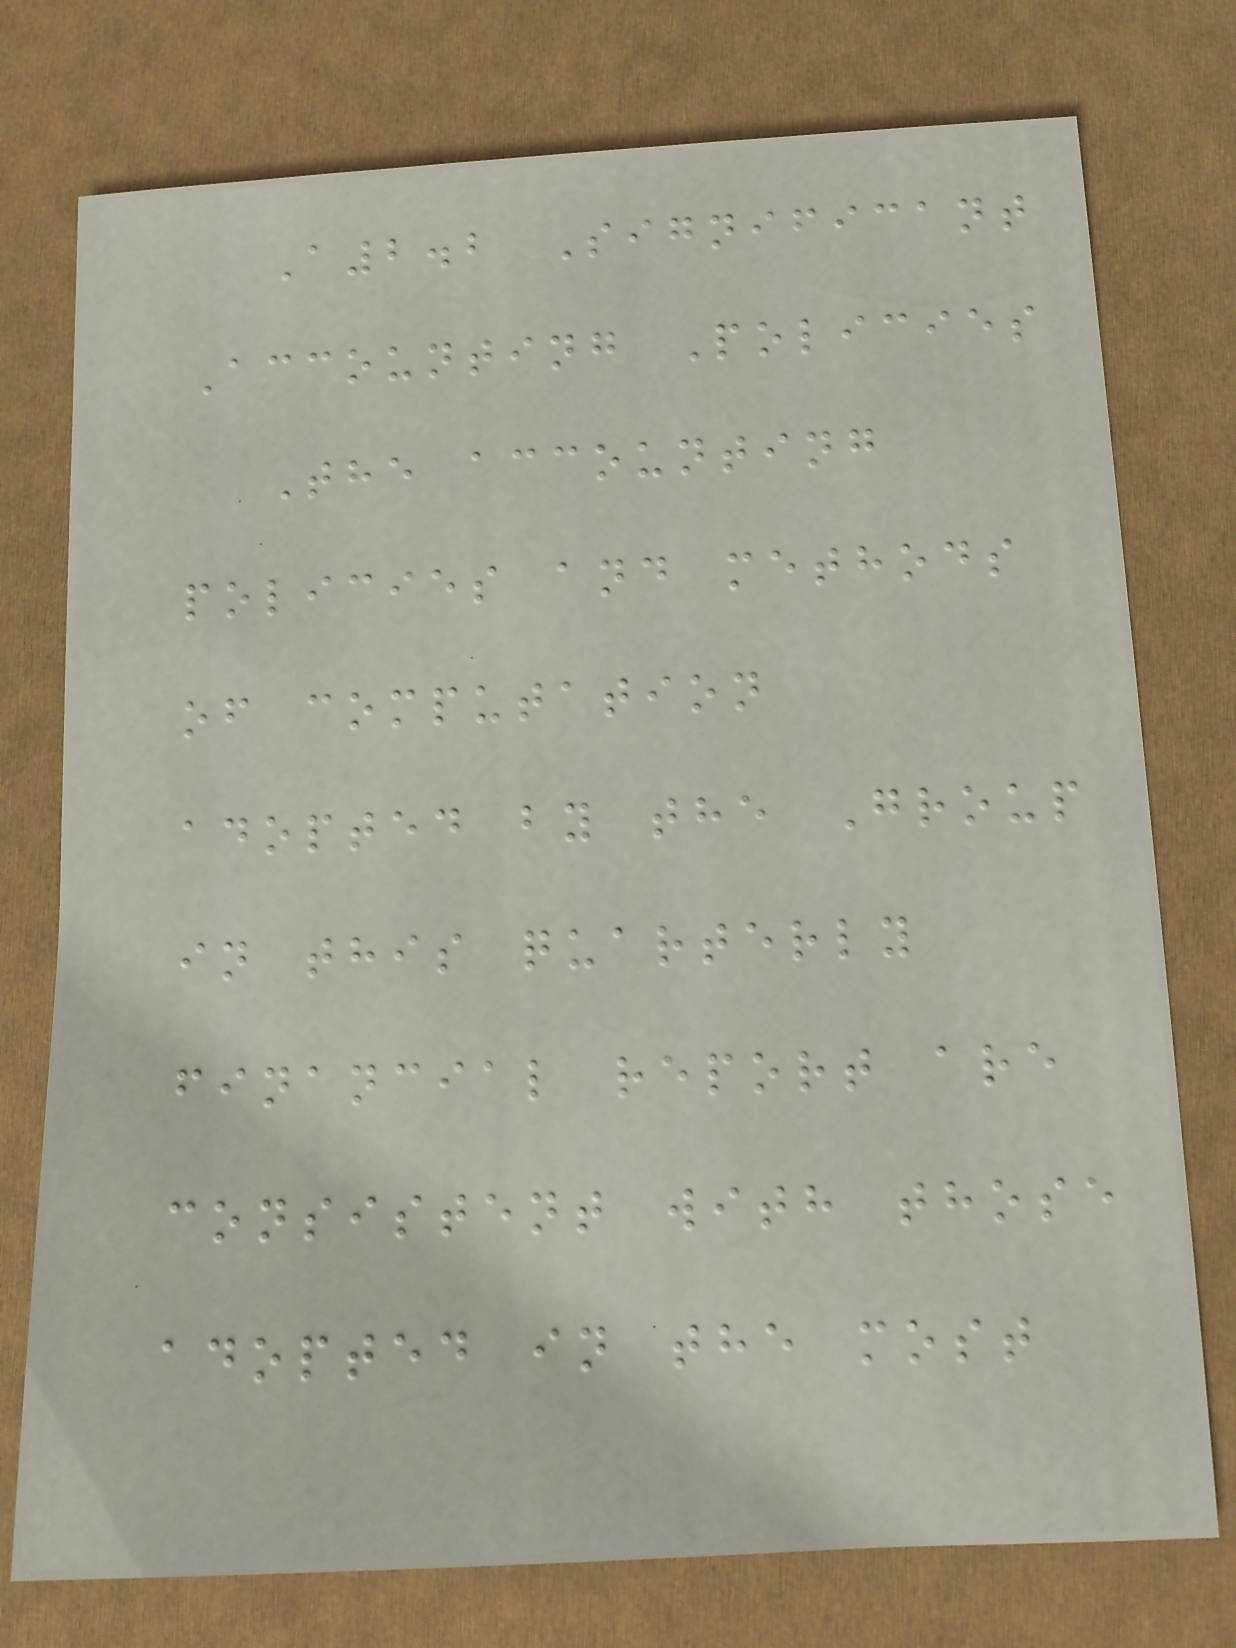A2.2 Significant
Accounting Policies
The accounting
policies and methods
of computation
adopted by the Group
in this quarterly
financial report are
consistent with those
adopted in the most
